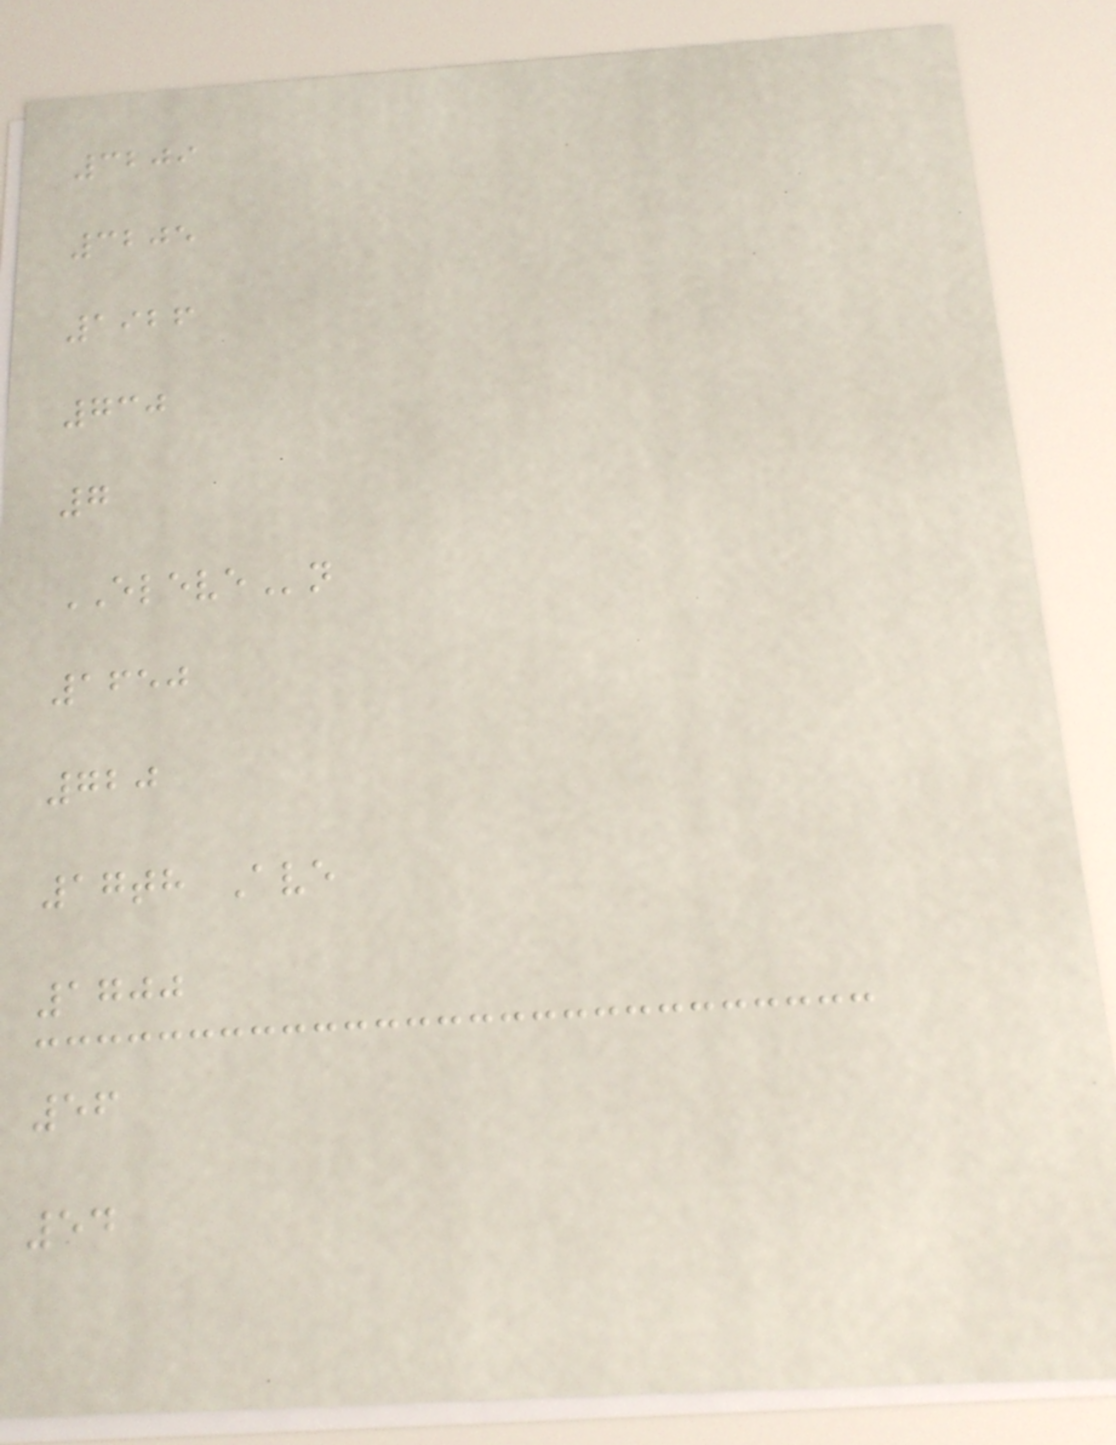3209
3205
1926
730
7
ELEVEn
1650
720
17th Ave
1700
56
54
